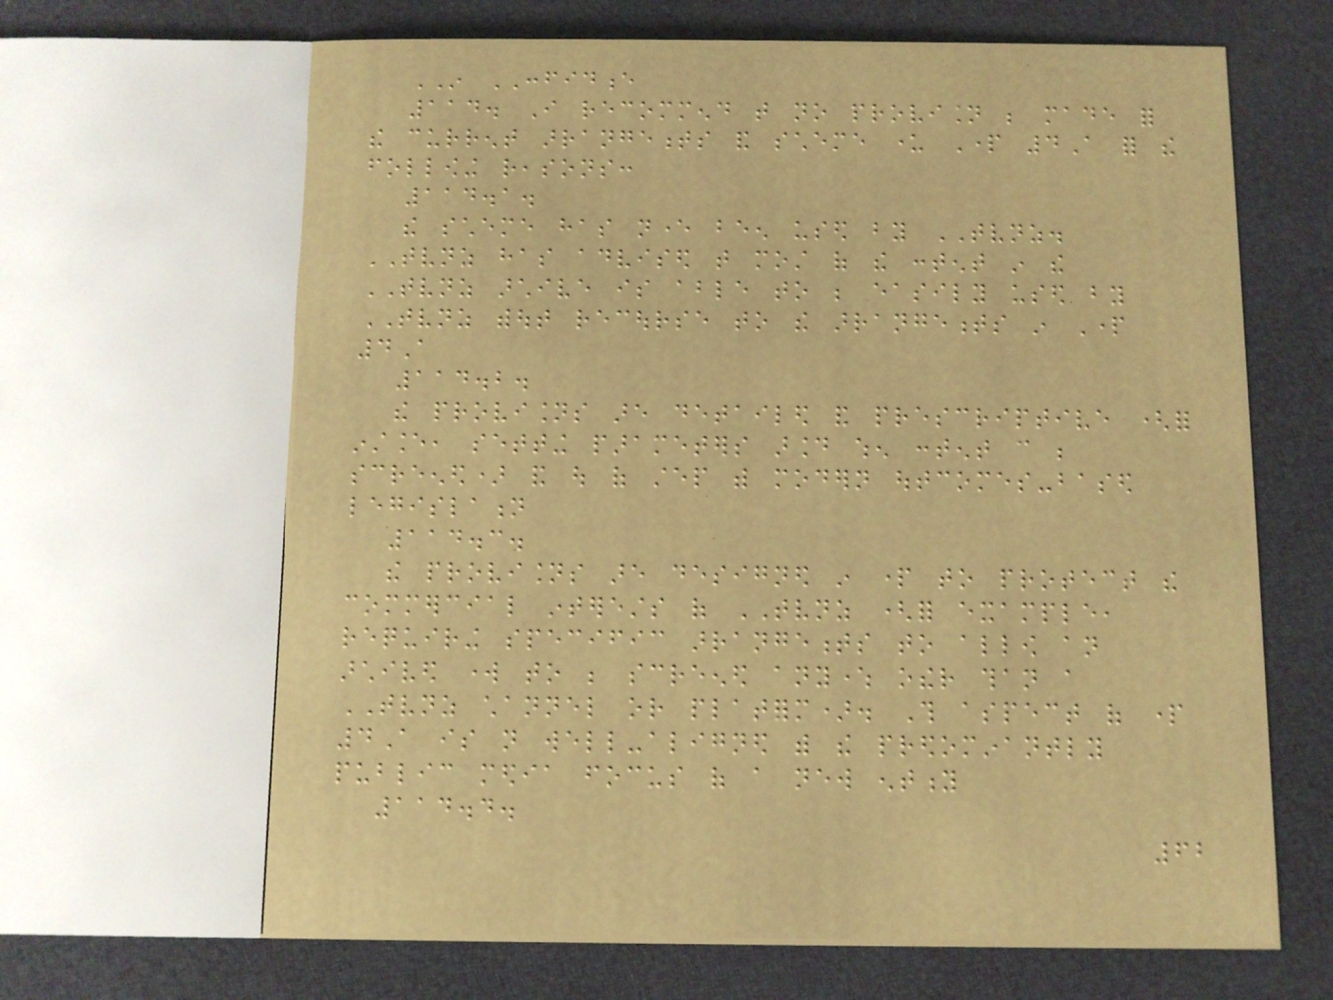IN CONFIDENCE
114. I recommend that no provision be made for
the current arrangements and scheme under Part 4A for the
following reasons:
114.1.
the scheme has never been used by TVNZ.
TVNZ has advised that most of the content in the
TVNZ archive is able to be easily used by
TVNZ without recourse to the arrangements in Part
4A
114.2.
the provisions are detailed and prescriptive (for
instance, setting parameters around when content can be
screened) and out of step with modern outcomes-based
legislation
114.3.
the provisions are designed in part to protect the
commercial interests of TVNZ (for example,
requiring specific arrangements to allow an
archived work to be screened anywhere other than a
TVNZ channel or platform). This aspect of part
4A is not well-aligned with the predominantly
public media focus of a new entity
114.4.
62
